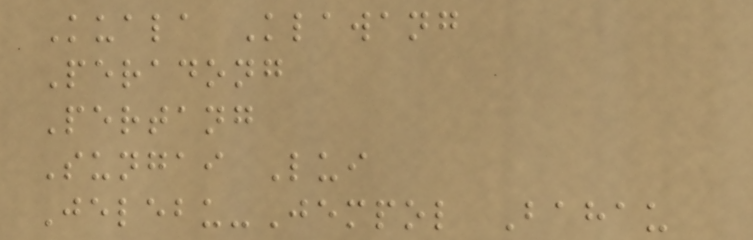Kuala Klawang
Peradong
Pertang
Sungai Lui
Jelebu-Jempol Bahau
